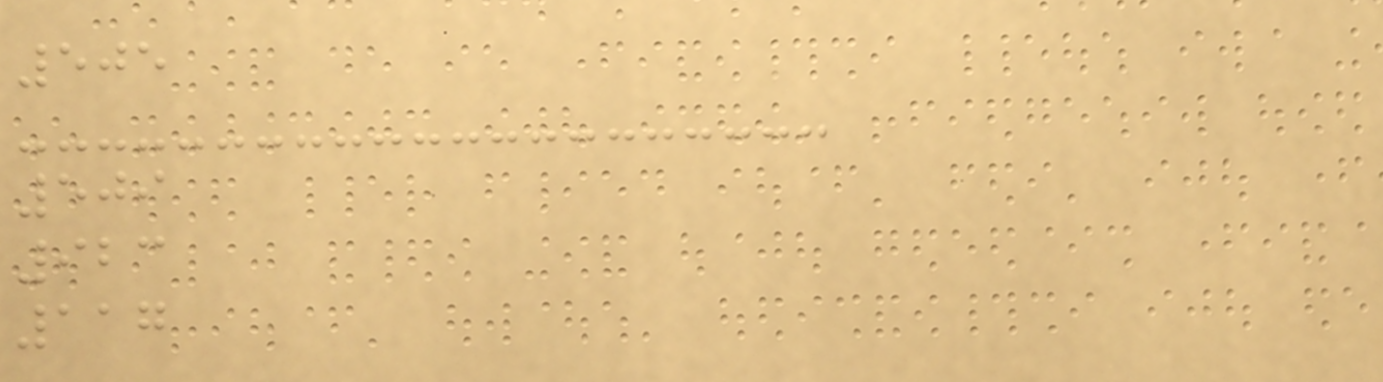505
509
923
117
